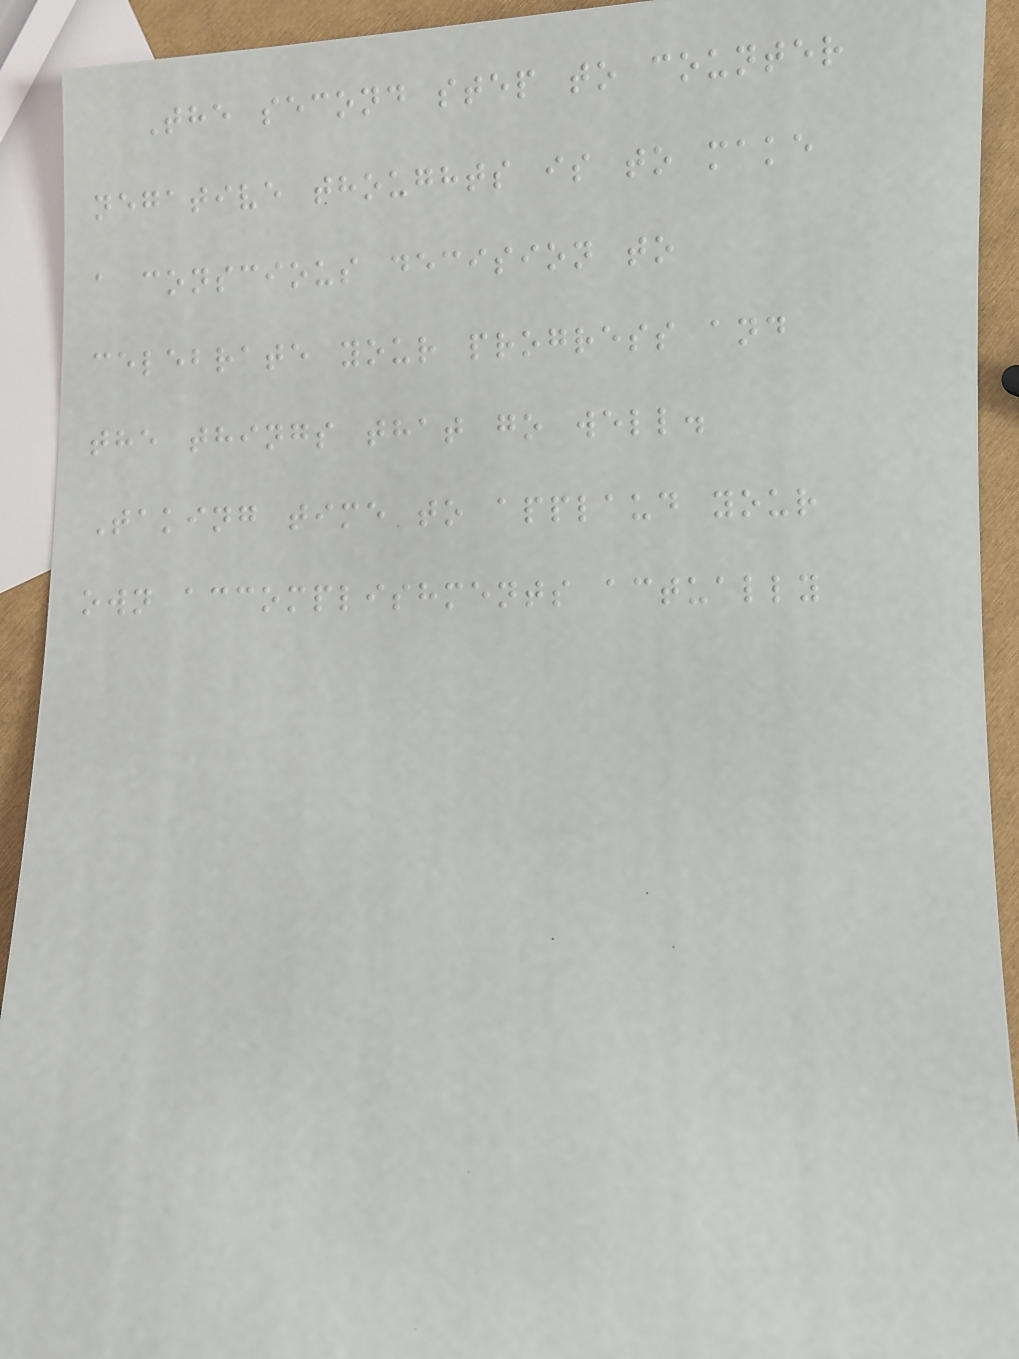The second step to counter
negative thoughts is to make
a conscious decision to
celebrate your progress and
the things that go well.
Taking time to applaud your
own accomplishments actually
